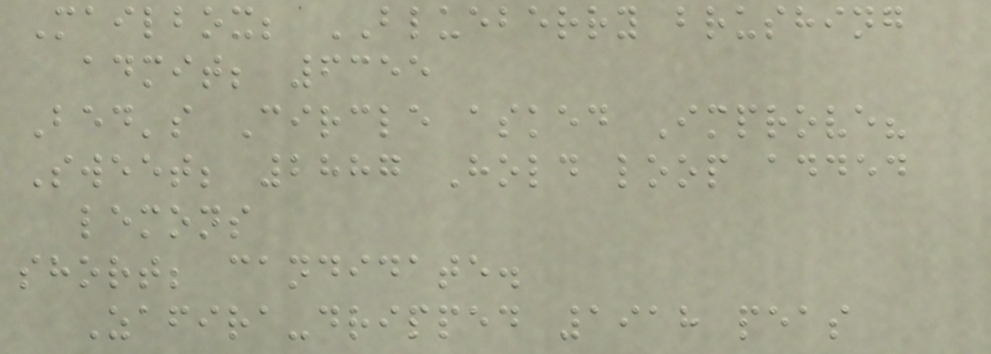Mailbox; BLUEBERRY brushing
admit; 6355
Bed's Circle asked Improve?
Sweet; 2887 Hold loop added
lemons
short; candidate.
Zafira-dripped 1918 peas
